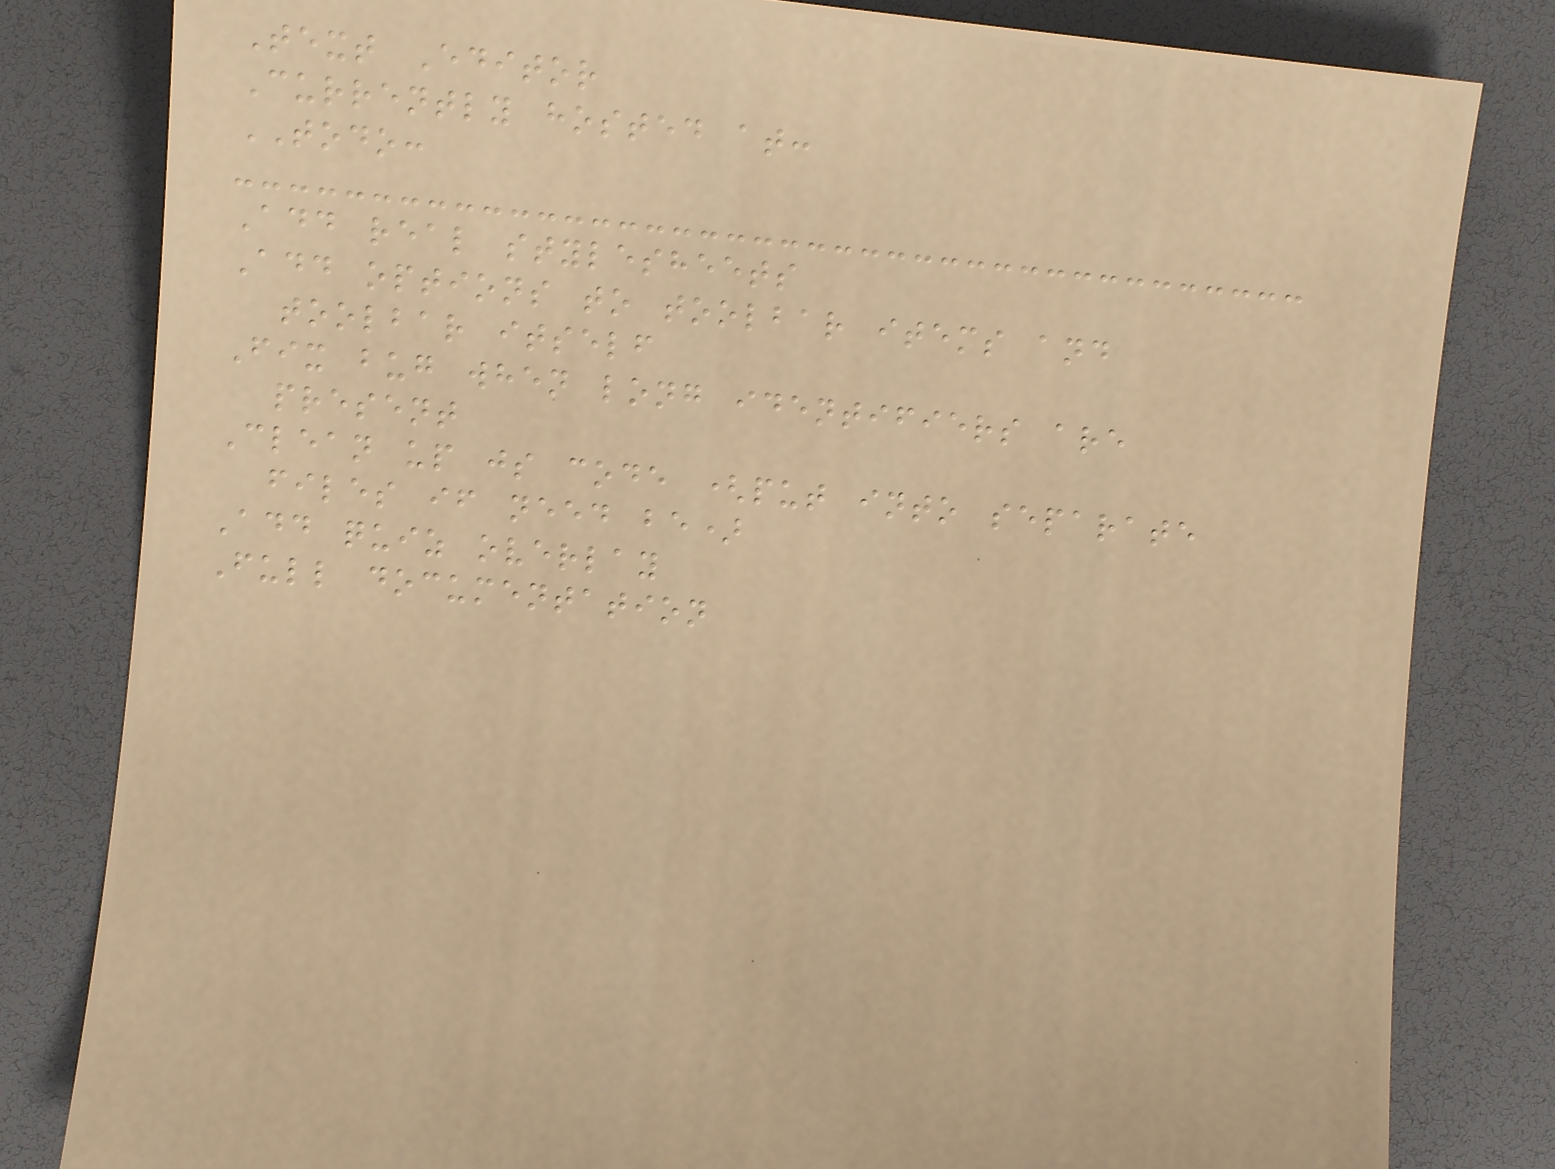Text Editor
Currently hosted at:
TODO:
Add real stylesheets
Add options to toolbar items and
toolbar itself
Fix bug when long identifiers are
present
Clean up js code (put into separate
files if need be)
Add quiz overlay
Full documentation
